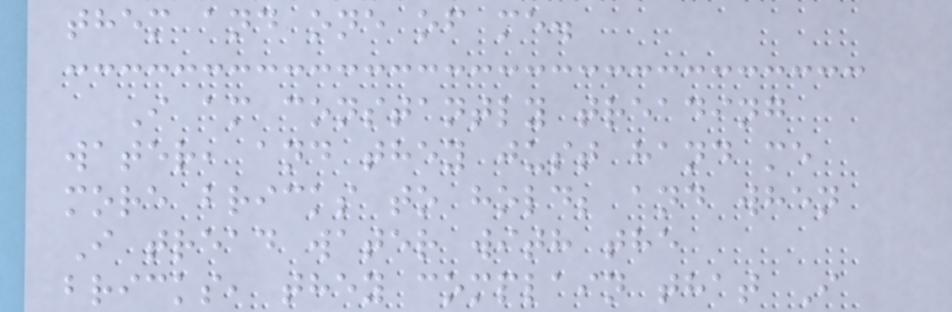them and one of me.
I am constantly treading
water, and they just hand me
more bricks to hold; and when
I tread water with the
bricks, they complain that I
